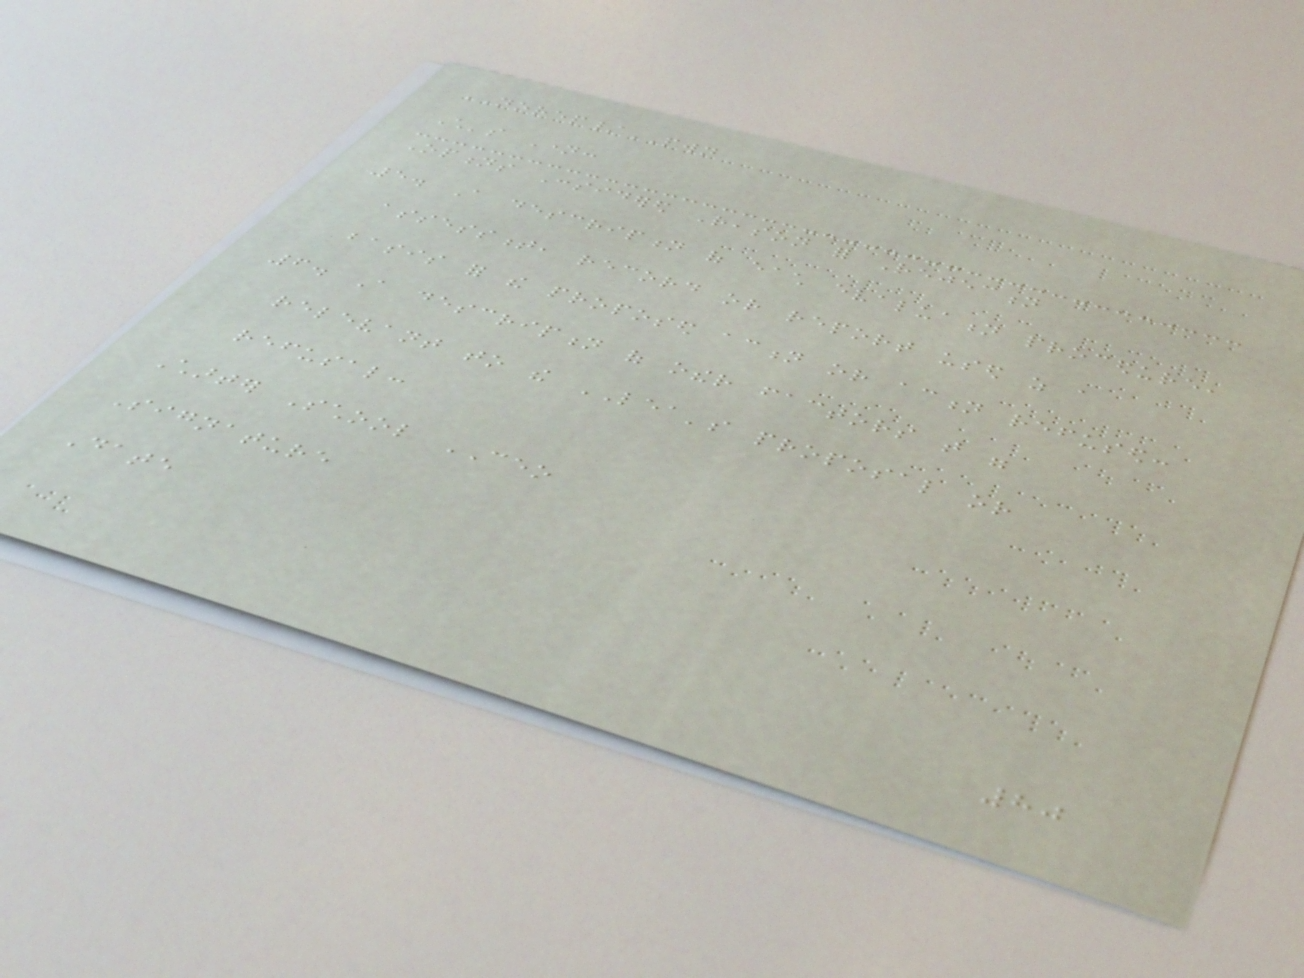NOREP/PWN
Child's Name:
Options Considered Reason for Rejection
5. A description of each evaluation procedure,
assessment, record or report used as a
basis for the proposed action or action refused:
6. A description of other factors that were
relevant to the LEA's proposal or
refusal:
Charter School CEO
Signature
Date
80
